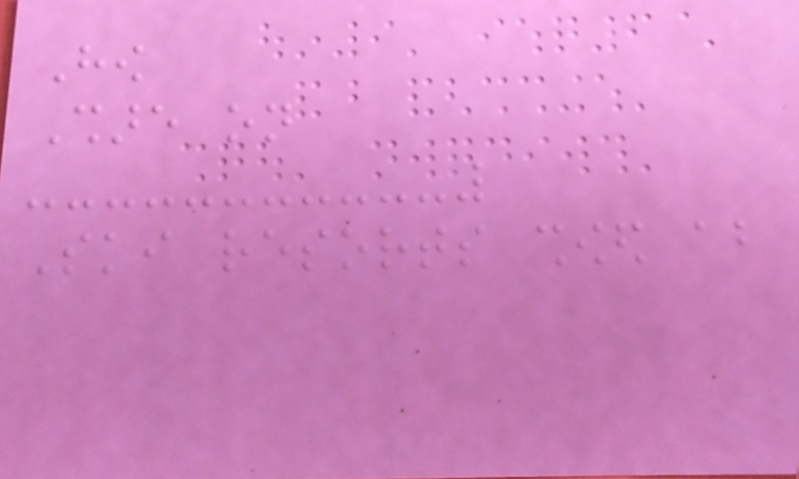How
Share on
Ski resorts showed about
